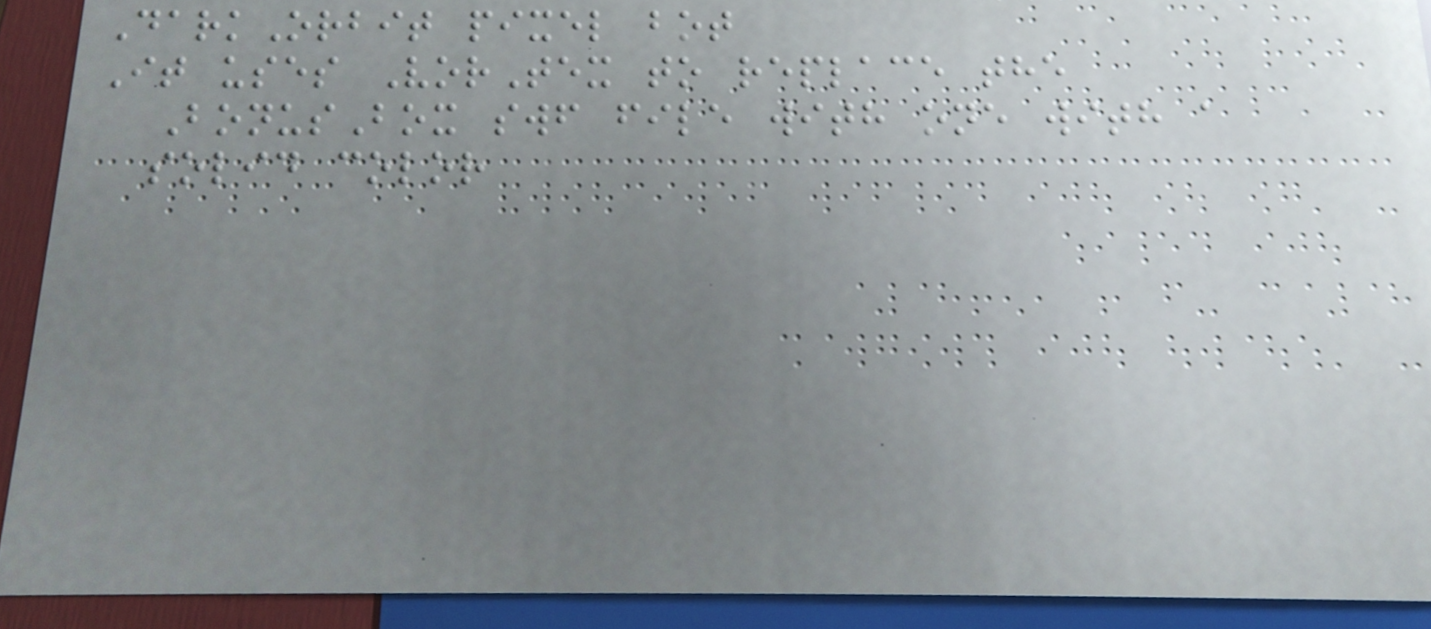DarkOrbit pixel bot
It uses VorTex to replace the
BonusBox swf file with one with a
solid color
